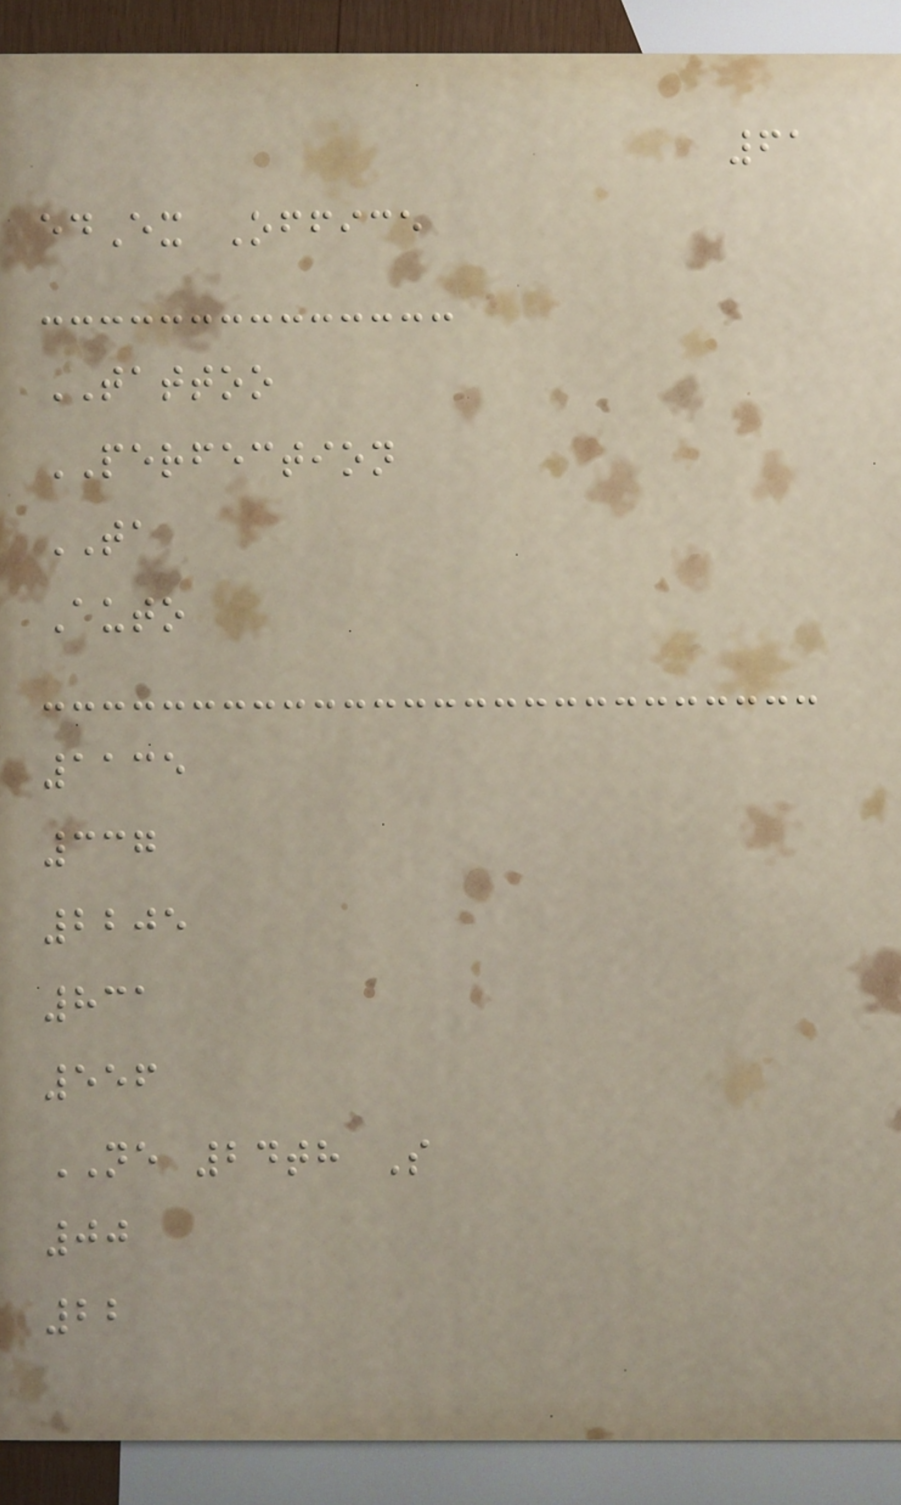61
edEx Office
TATTOO
PERFECTION
TA
Auto
1135
337
2205
831
556
NE 24th S
00
22
